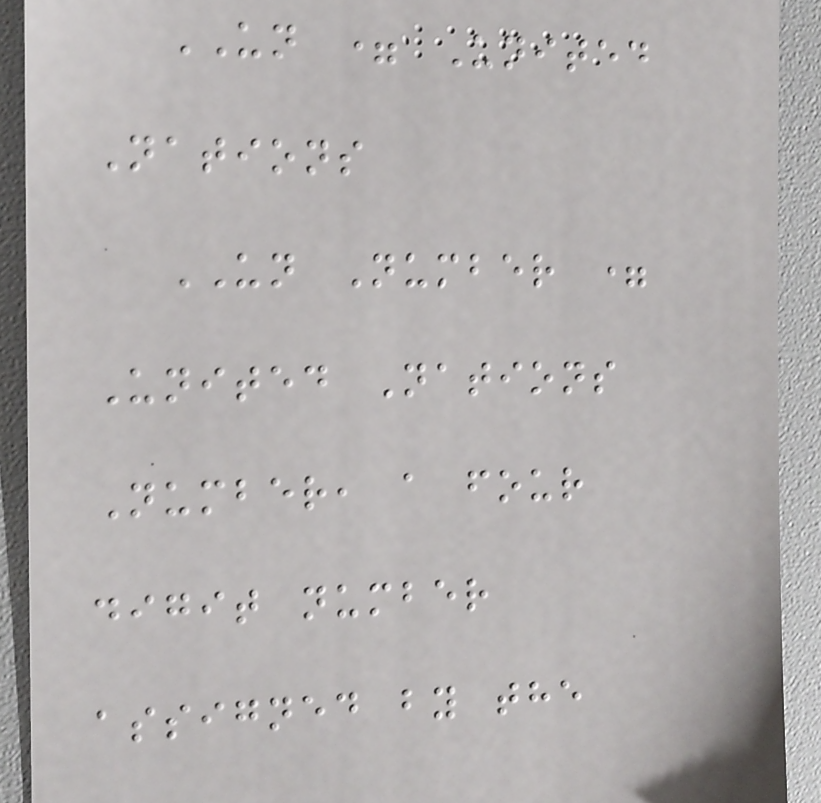UN = United
Nations
UN Number =
United Nations
Number, a four
digit number
assigned by the
